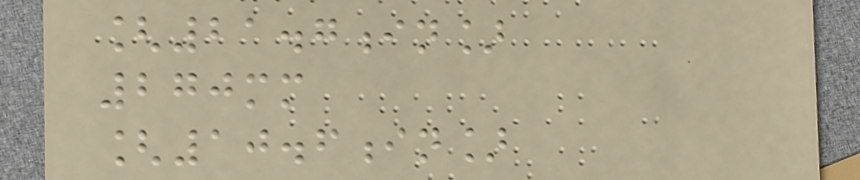[21.7in]
270mm
[10.6in]
